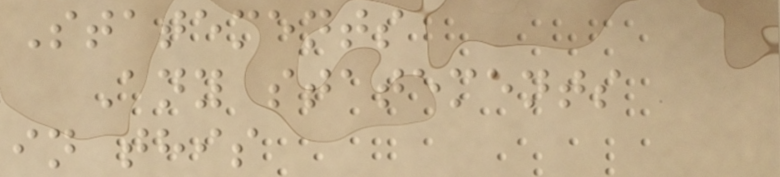Statements
Any statements
in this
